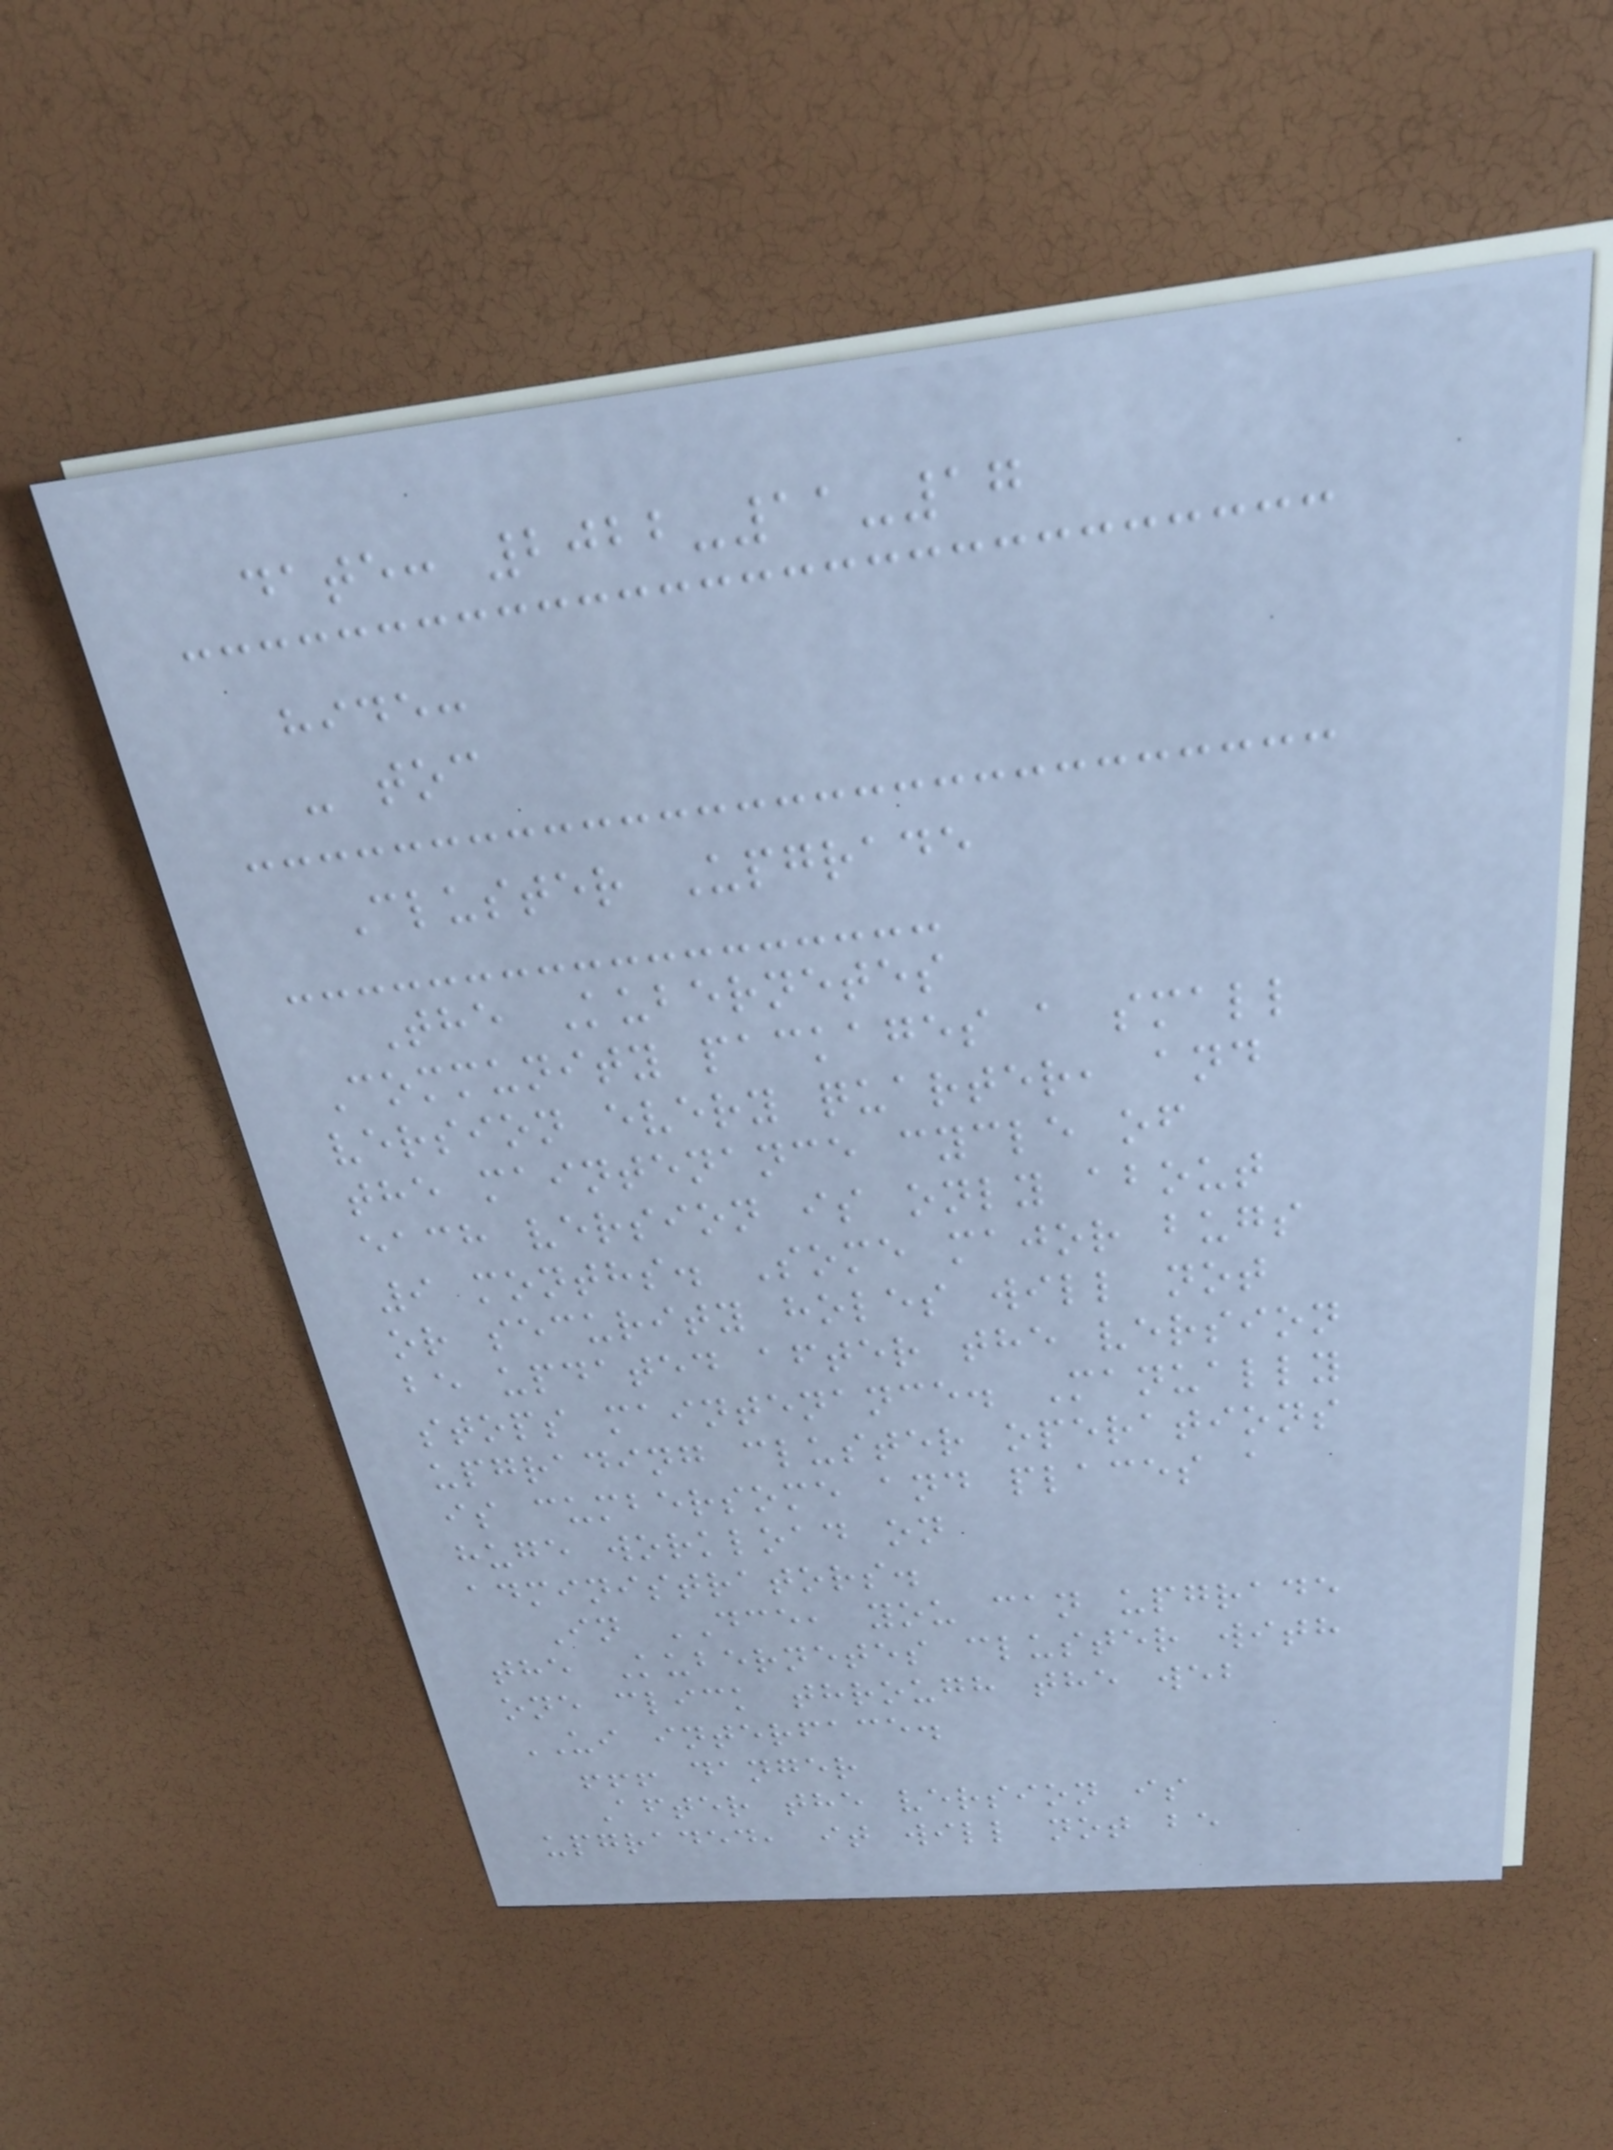date: 2022-11-17
hide:
- toc
Cluster Upgrade
The Kubernetes
Community packages a small
version every quarter, and
the maintenance cycle of
each version is only about
9 months. Some major bugs
or security holes will not
be updated after the version
stops maintenance. Manually
upgrading cluster operations
is cumbersome and places a
huge workload on
administrators.
In DCE, you can upgrade
the Kubernetes cluster with
one click through the web
UI interface.
!!! danger
After the version is
upgraded, it will not be
